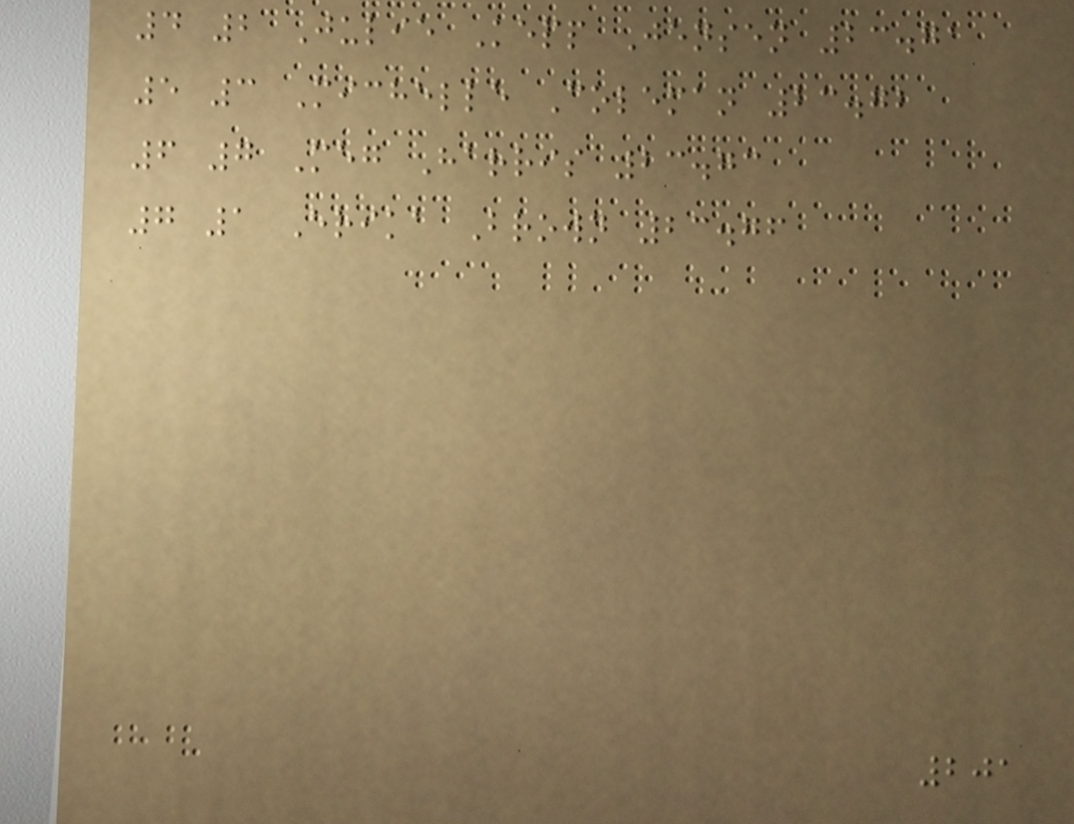4 2 Julie Kepp Jensen 23.71
5 3 Michelle Coleman 23.72
6 7 Meg Harris 23.73
7 1 Erika Brown 23.76
201
